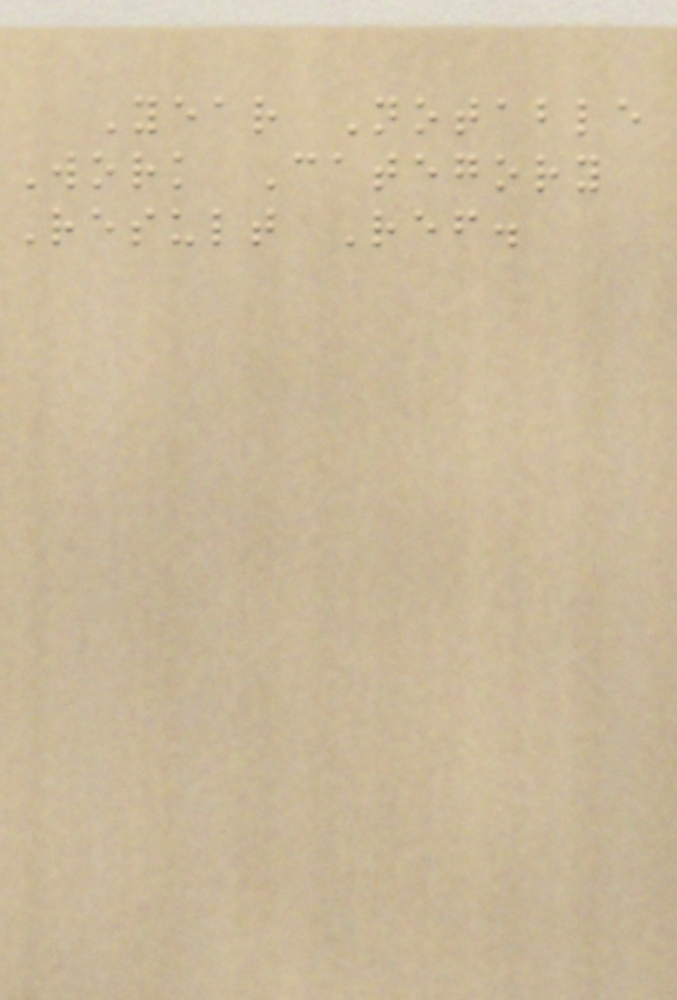Year Notable
Work Category
Result Ref.
